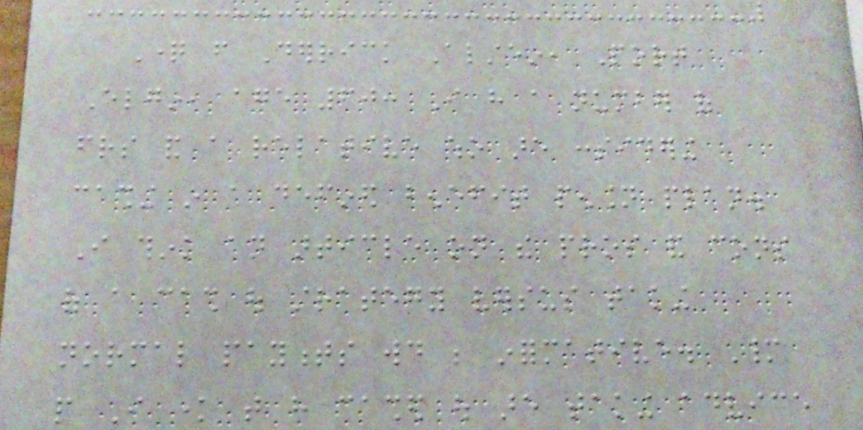Question from Derrick Alstein, Port
Elgin, age 60: I have a number of
friends and a relative who are considering
cashing in a defined benefit pension plan.
I think an article on the pros and cons
of a cash out strategy versus taking
normal payments would be informative. Many
people I know that have cashed out are taking advice
